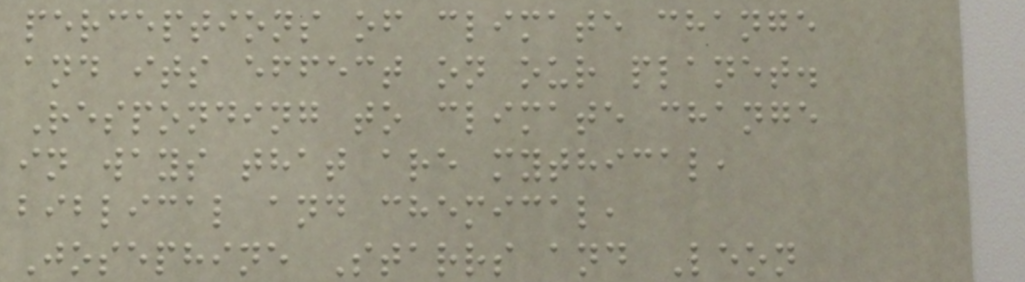perceptions of climate change
and its effect on our planet.
Responding to climate change
in ways that are mythical,
biblical and chemical,
Josephine Starrs and Leon
